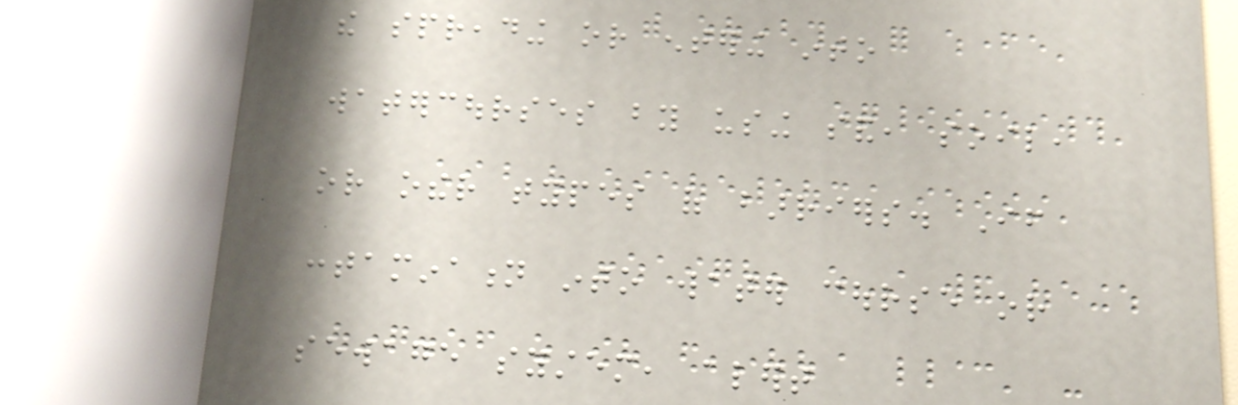the spreading or entering into
watercourses by using sand, soil,
or other types of barriers. If
contamination into water course or
sewage system, alert
